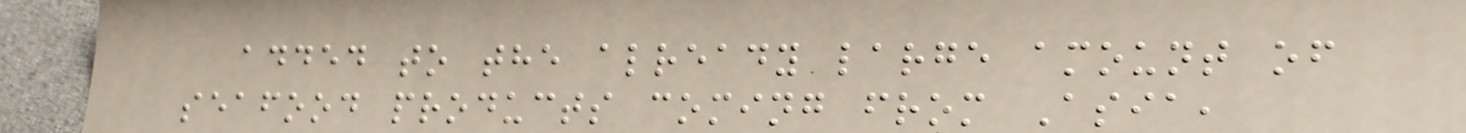added to the already large amount of
seafood products coming from Asia,
